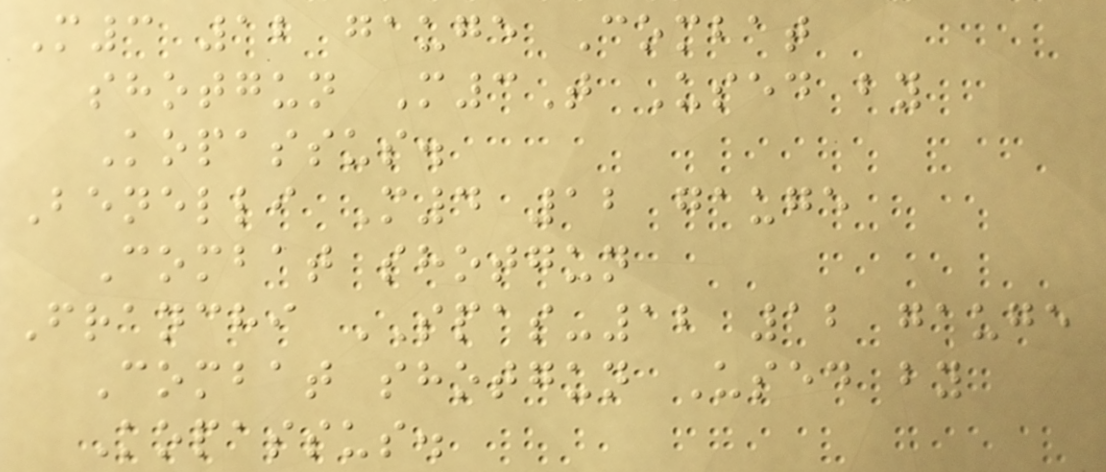M3 12 gauge Combat
shotgun M3T Used by
Kopassus.
Benelli M4 12 gauge
Combat shotgun
Franchi SPAS-12 12 gauge
Combat shotgun Used by
Kopassus.
